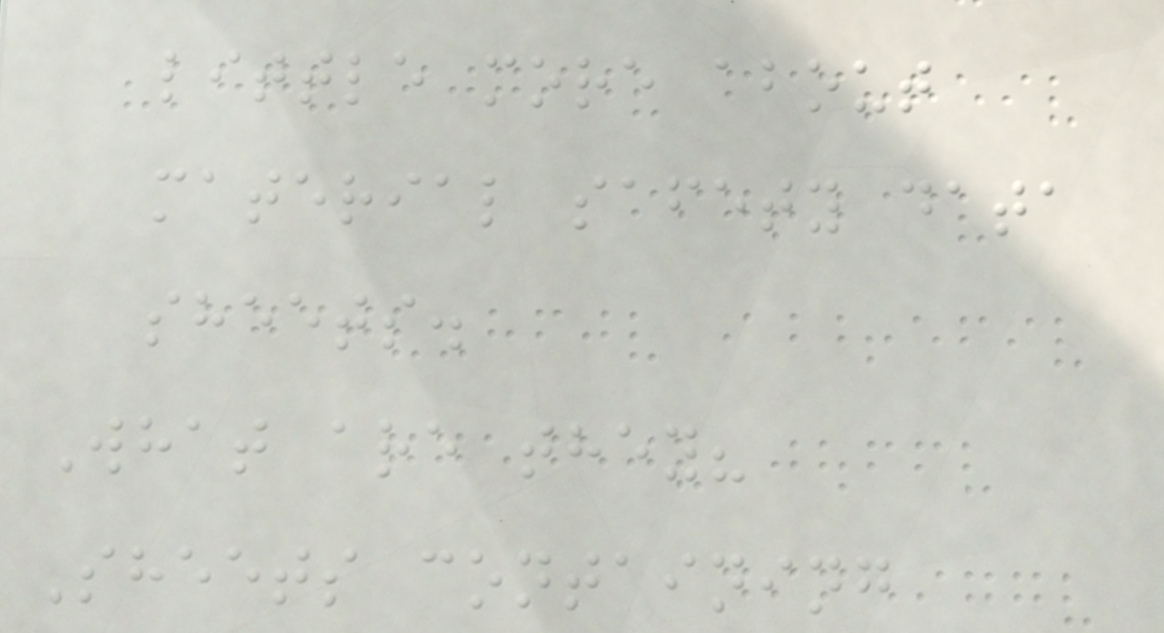little more about
material safety data
sheets.
What are they?
Sheets containing
